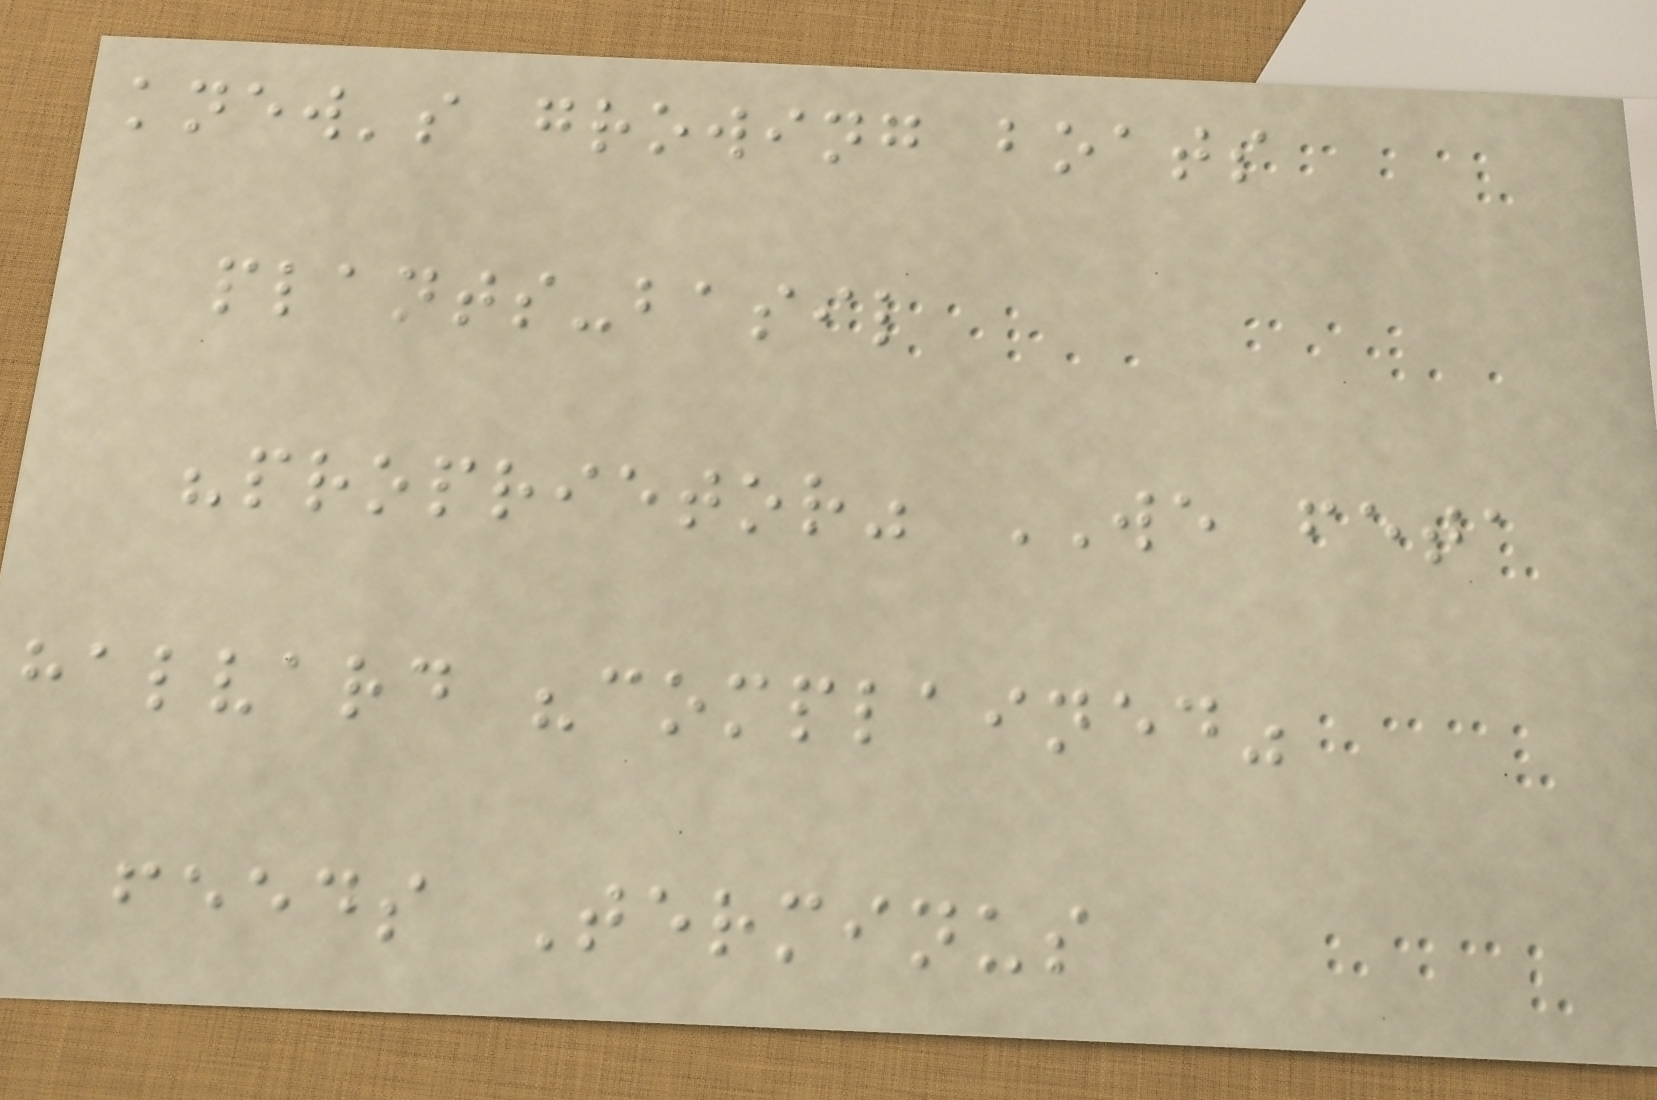knew's growing boats
plants-basil
"proprietor" WE feta
halvard "complained"
feeds Terminus
